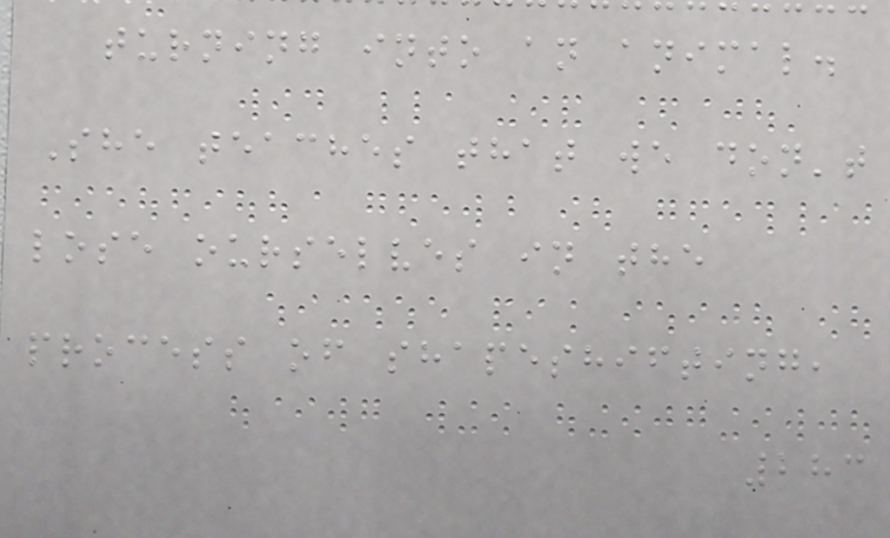turning into an animal.
She teaches that we don't
lose ourselves in the
process of shapeshifting,
283
